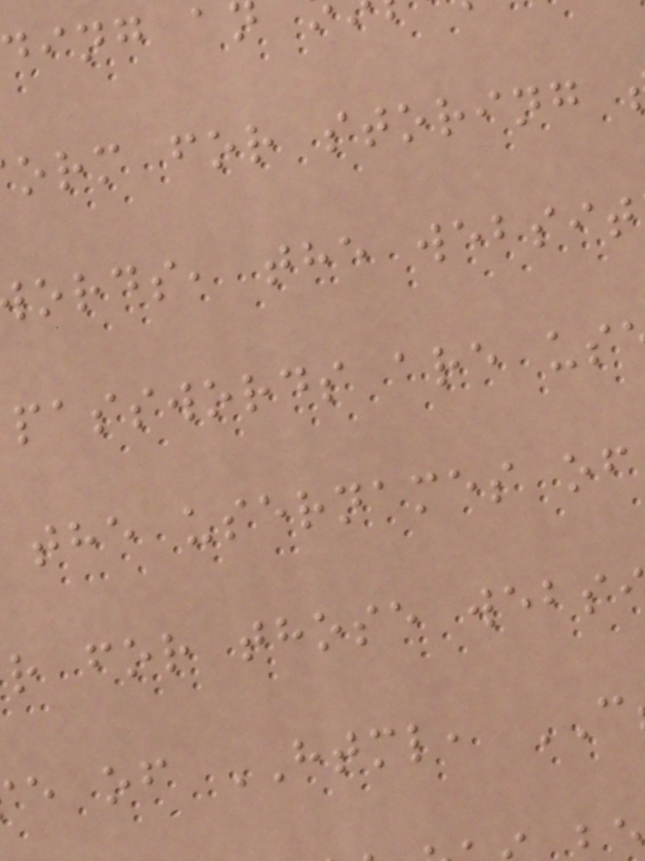ing a
orm for storing
ords, the websit
passwords are us
the usernames of
r for those webs
e of HTML,
